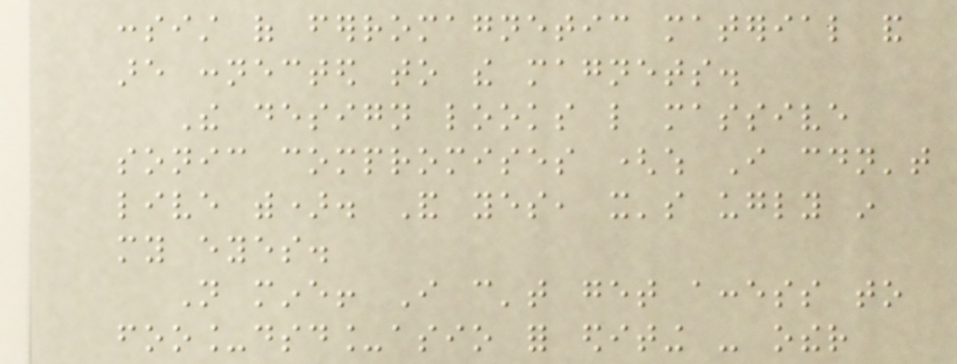consist of ferromagnetic material and
are connected to the magnets.
The design looks like massive
sonic compromises (which I couldn't
live with). And yes, it's ugly in
my eyes.
Not mine! I can't get access to
foo_dsd_asio for editing - other
